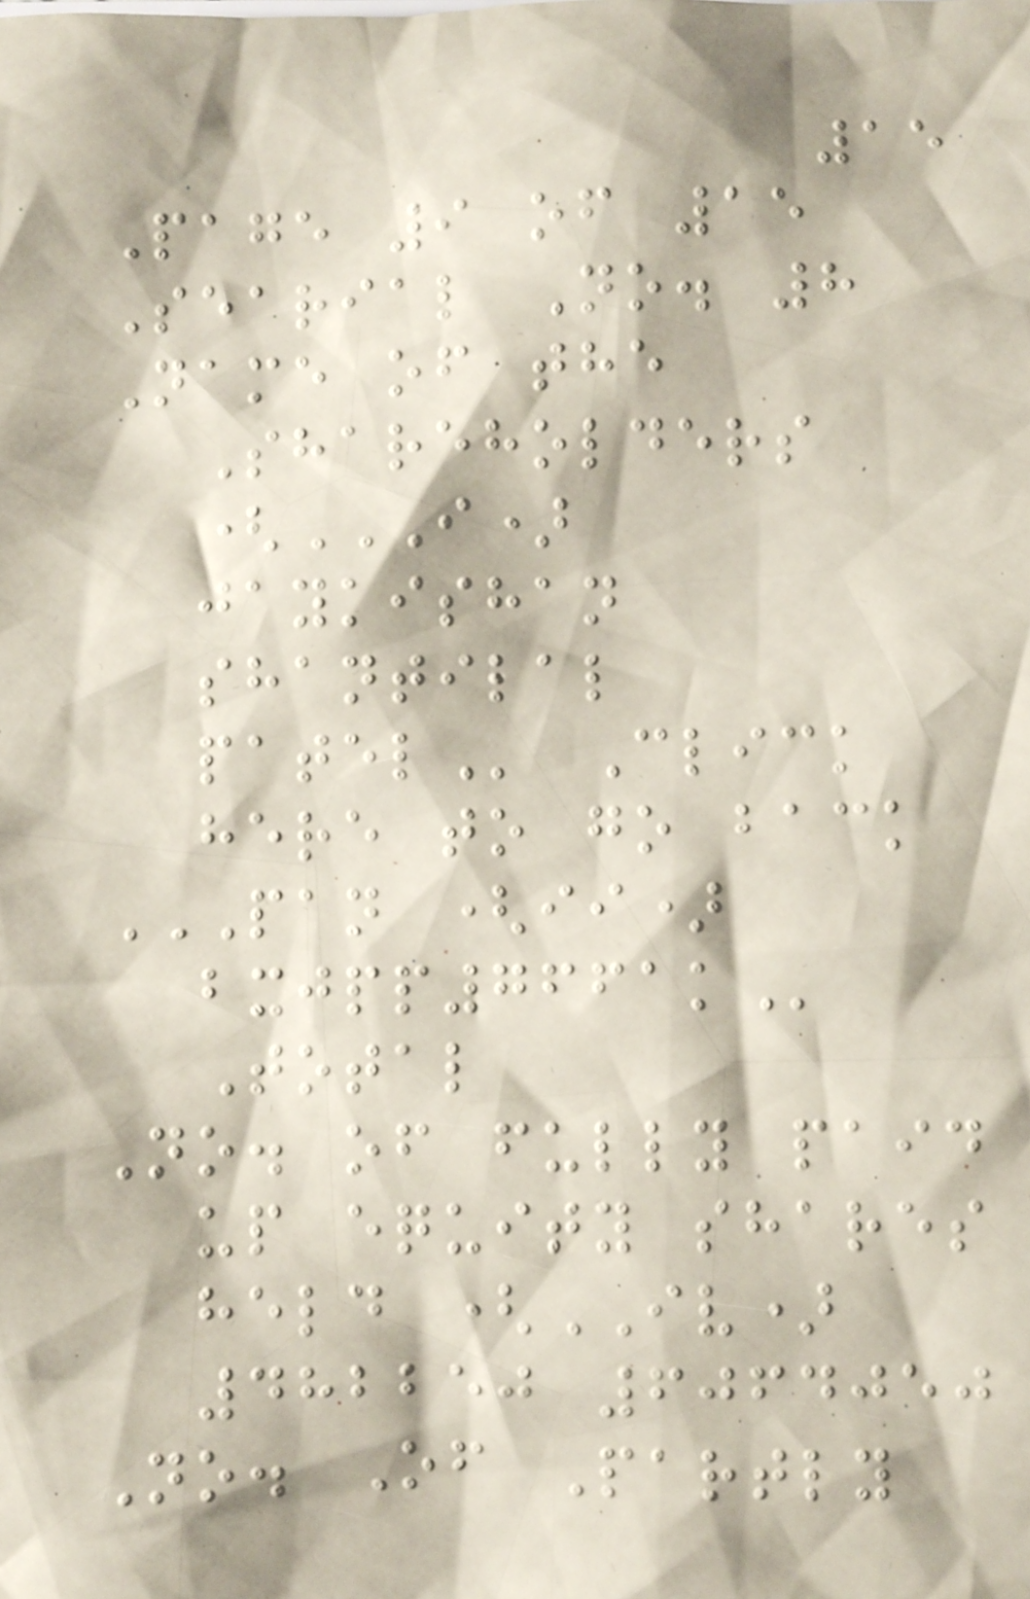15
Page 9 of 15
Searial No. 8
Name of the
Shareholders
(I)
JAYKISHAN
SHANTILAL
PATEL Click
here to go back
PAN (II)
BXJPP7661K
Total
No. of fully paid
up equity shares
held (IV)
482250 6064050
No. Of Partly
